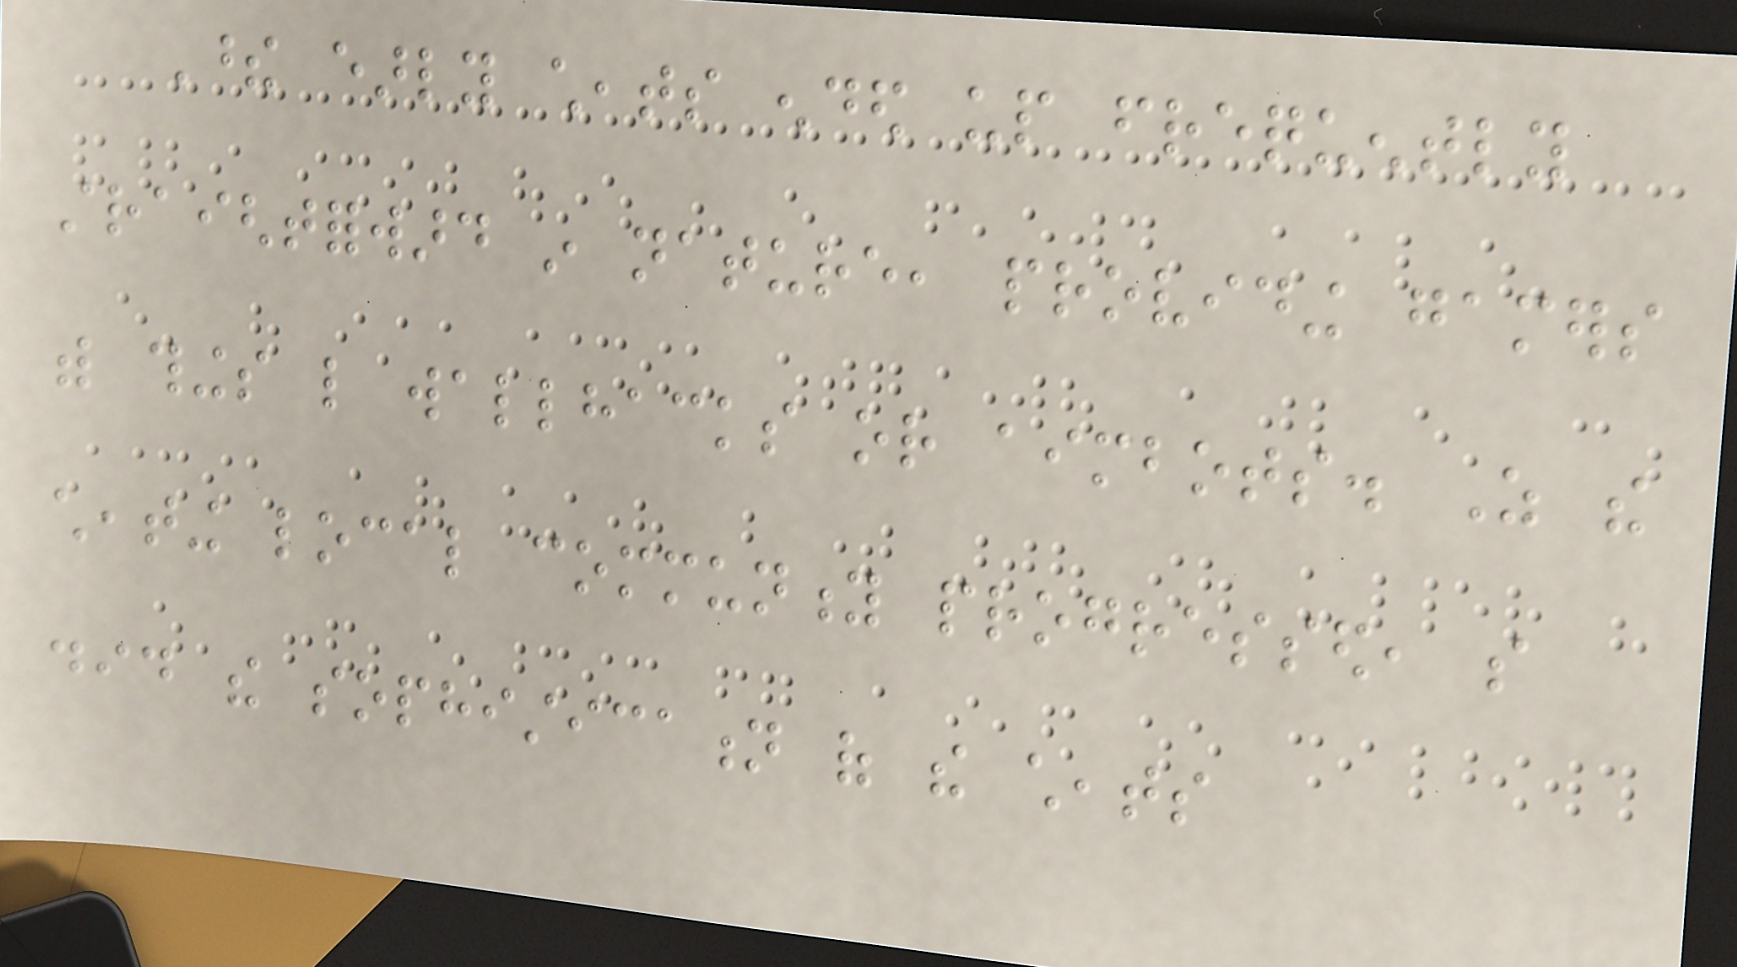These early cheats ended up frequently
straightforward in nature, providing gamers
with things like wallhacks or aimbots. As the
cheating local community progressed, so
did the sophistication of the cheats
